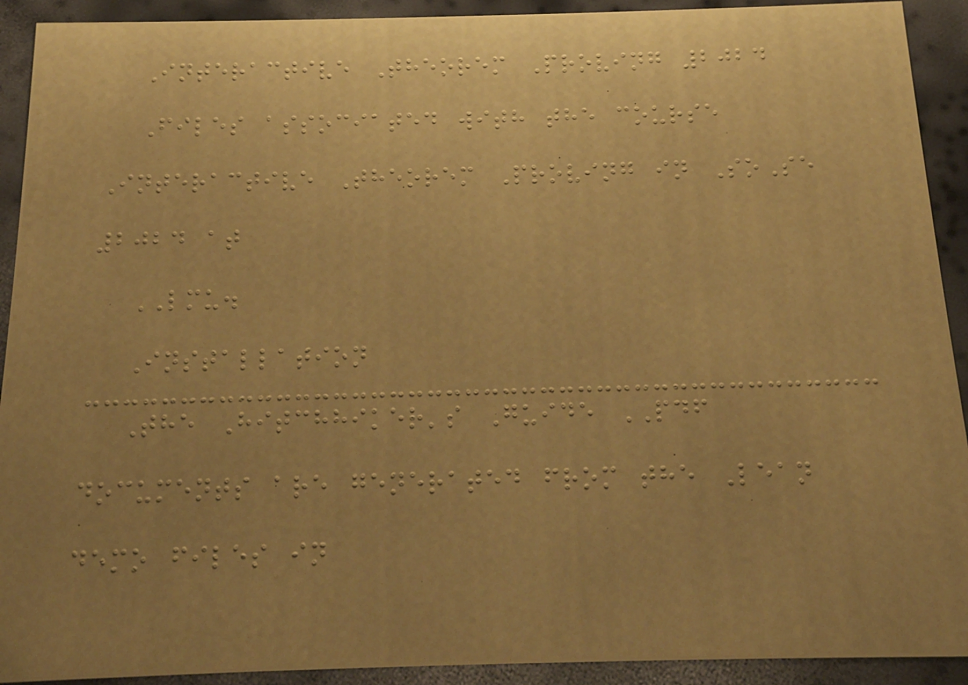Interactive Theorem Proving 2024
Files associated with the course
Interactive Theorem Proving in SoSe
2024 at
LMU.
Installation
The Hitchhiker's Guide PDF
documents are generated from the Lean
demo files in
